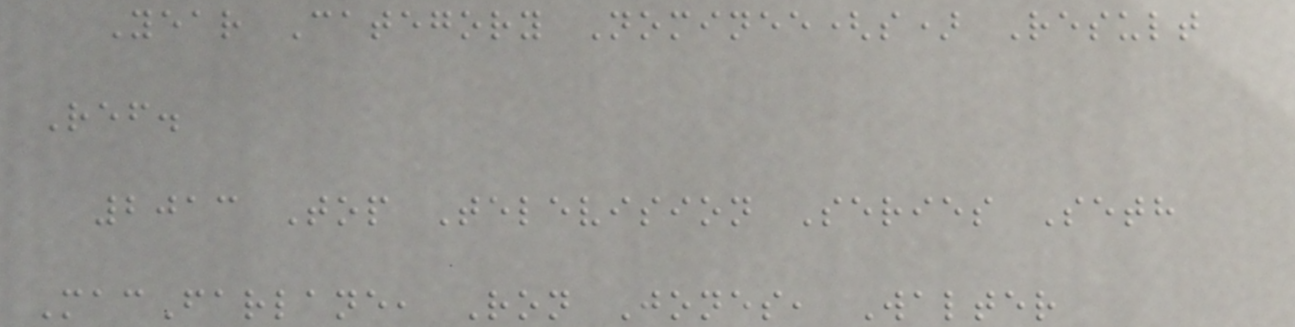Year Category Nominee(s) Result
Ref.
2013 Top Television Series Seth
MacFarlane, Ron Jones, Walter
